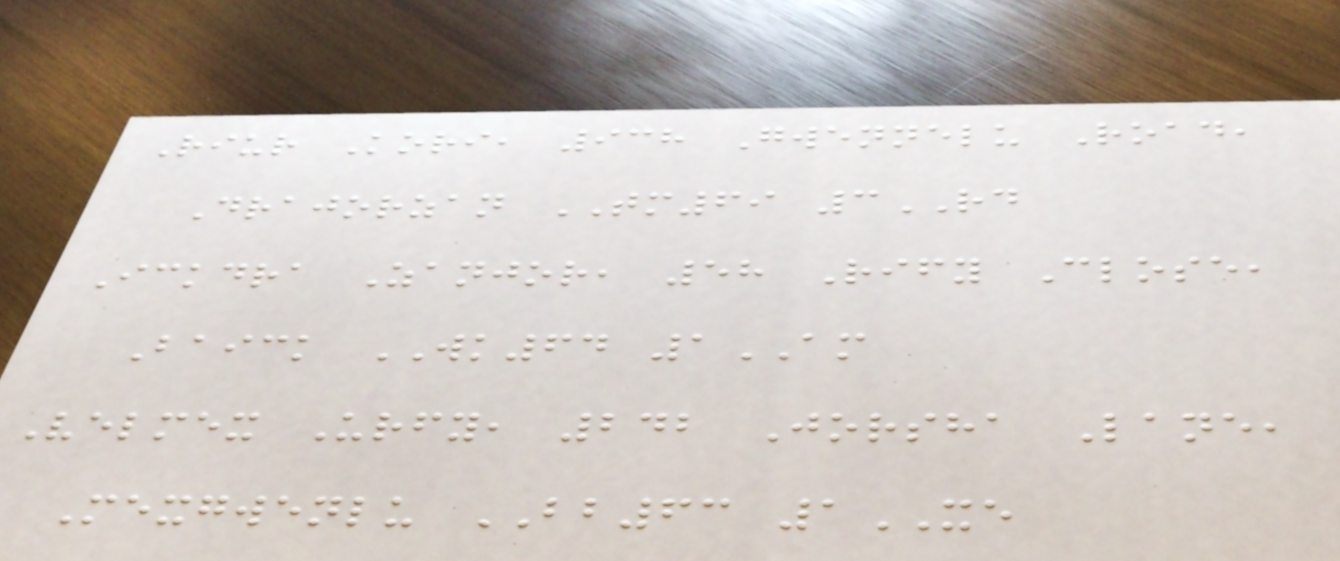Riur Kori, 938 Gwennelu Road,
Drajorzan TM69 3RD
Ickdra Zanjor, 58 Rify Close,
Baick WK64 1AM
Velmex Urfy, 242 Jorsha Lane,
Mexgwenlu BB63 1XE
